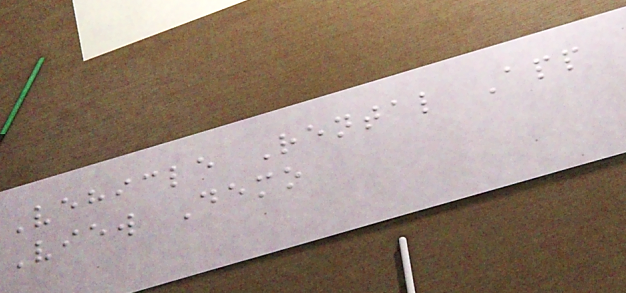Vehicle Rental App
View Demo
